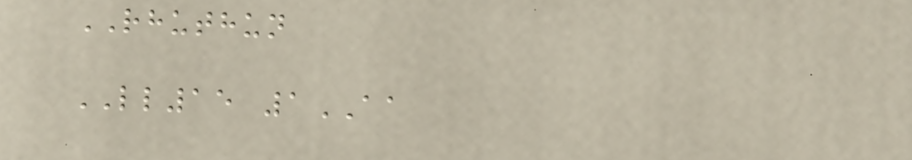RHUTHUN
LL15 1AA
